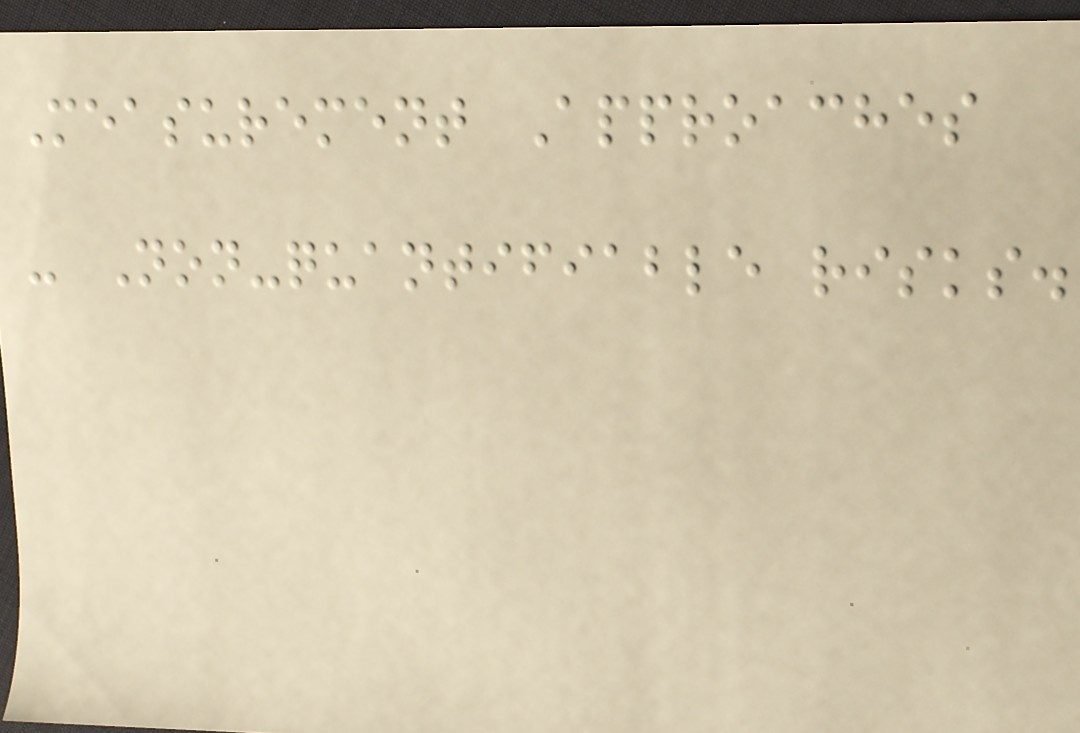Measurement Approaches
- Non-quantifiable risks.
